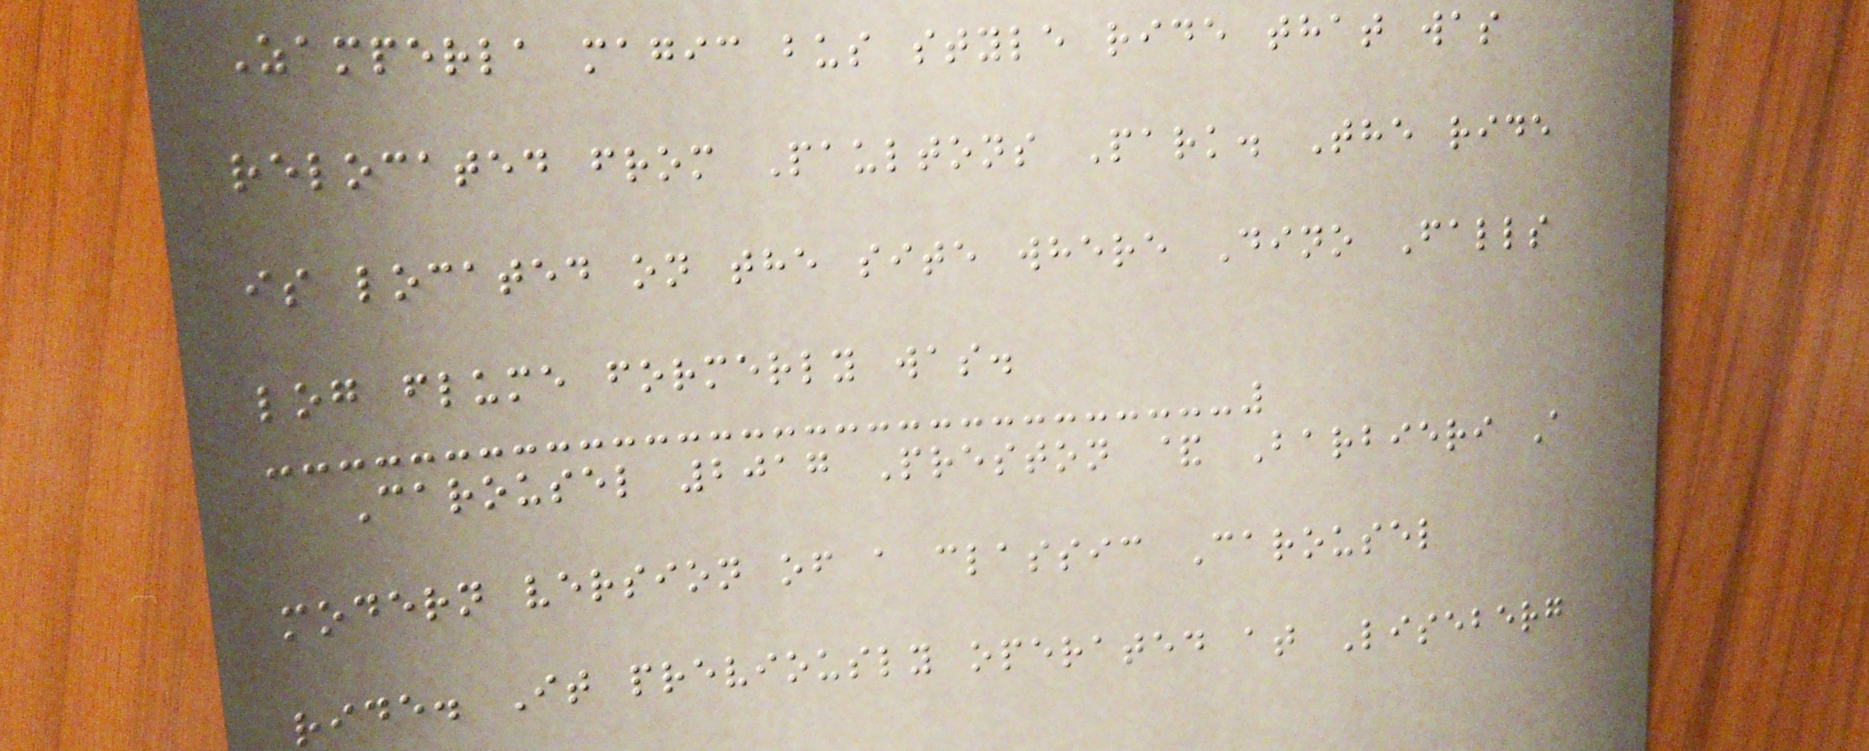Zamperla magic bus style ride that was
relocated from Paultons Park. The ride
is located on the site where Dino Falls
log flume formerly was.
Carousel 2017 Preston & Barbieri A
modern version of a classic Carousel
ride. It previously operated at Liseberg
